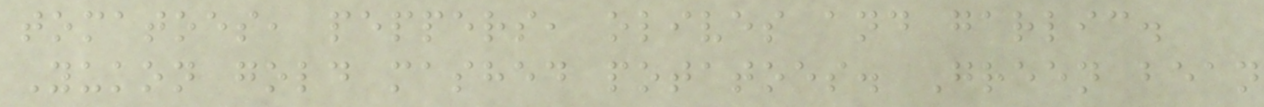tomatoes, peppers, olives and garlic.
Yukon gold mashed potatoes. Green bean
